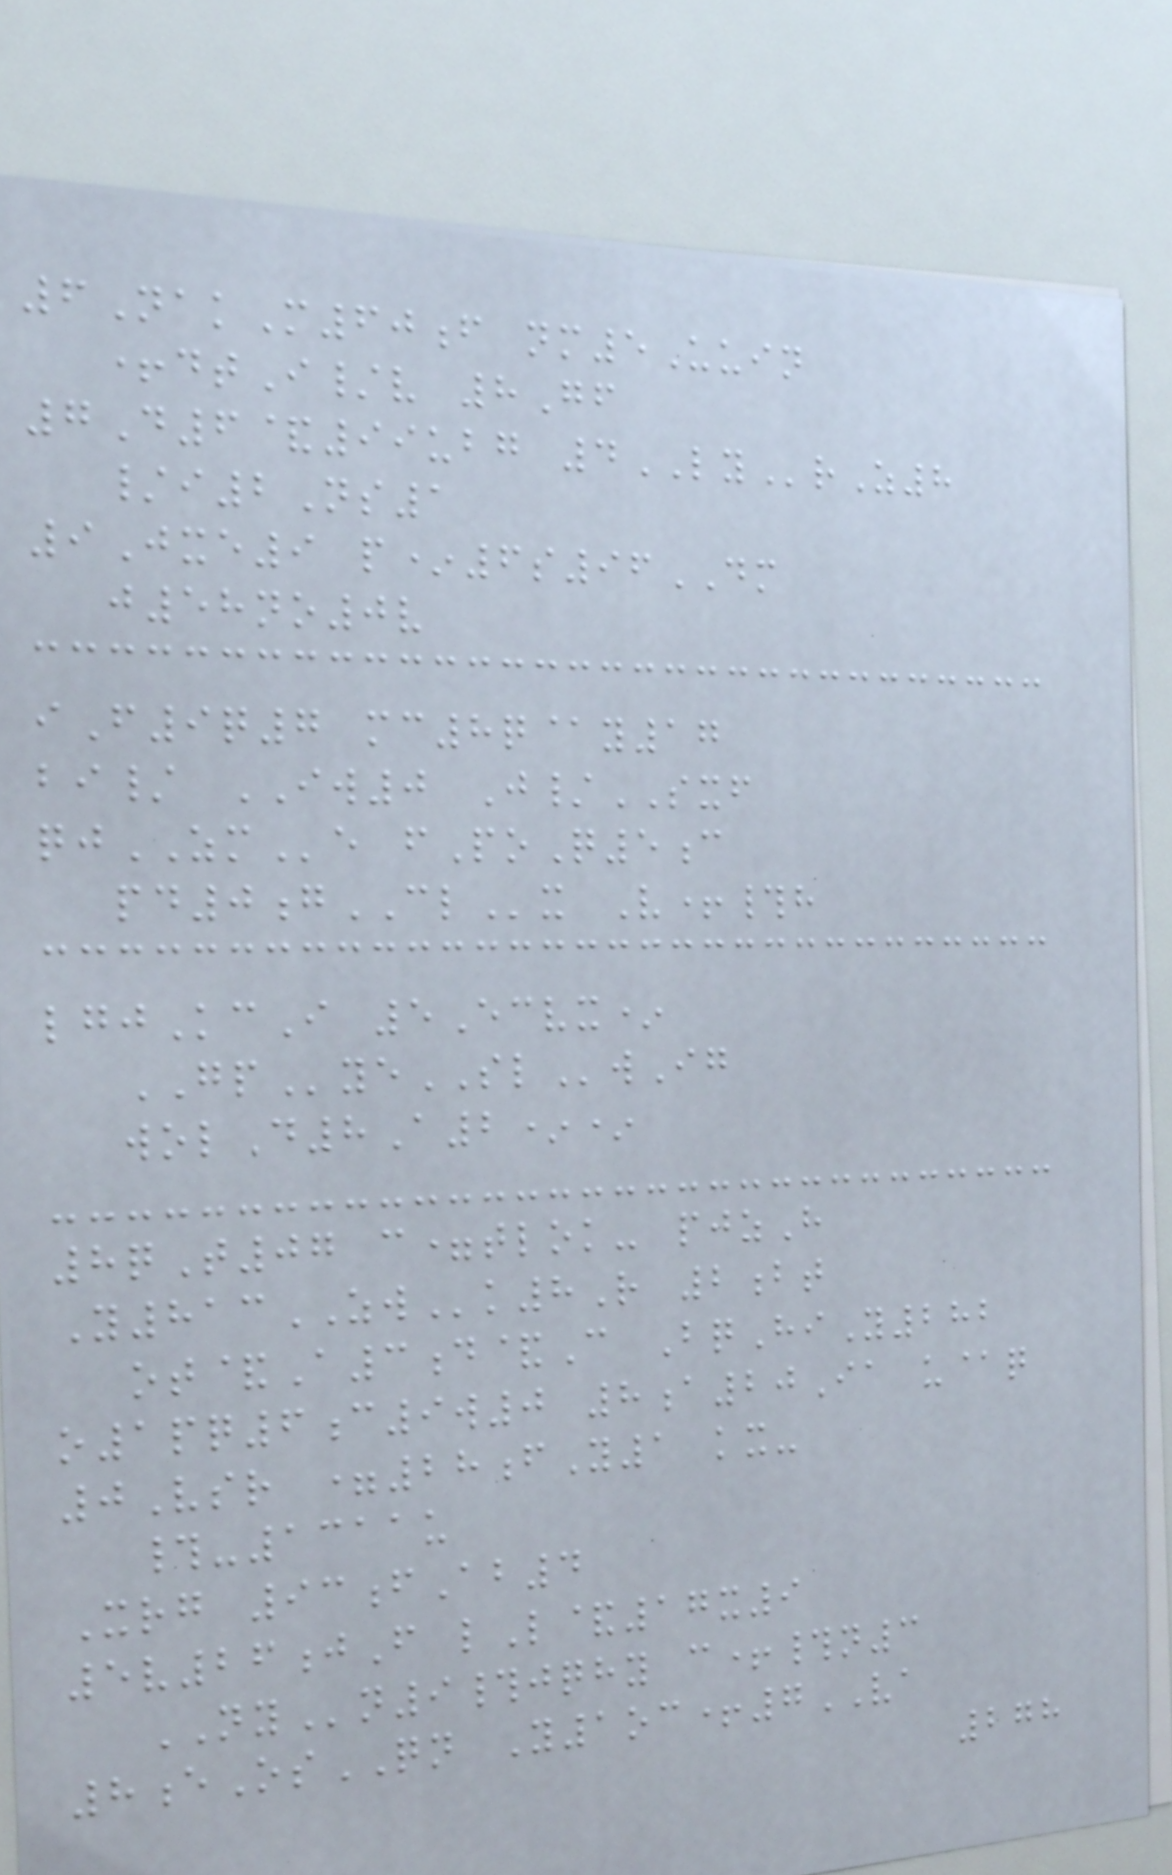6NakM60f nm5Uuin
+dtI/v 8Gf
7D6&99ubg 4LYrZ8
/i2Ns1
9Jxe9 p*6s96DM
j58no0v
iF9q7 mc8q@y17
bi/ IW0 J/SXF
qjZMe fPoQ5c
pd0gCLx V+#h
lgjKcI 5Ecvx*
GPyeSLwIg
wolD8A2**
8qT07 c=tlok- pjzH
Y813ZWk8R 2bt
ot&A3d&C BqHiY282
o1pq6c9w0 8a20Ia u@q
0Vsr =28fY1 kx-
#-1311u
Xrg 93fAb4
5v26jF lL&17x9
NYn9#jqhy c+#n3
8eOsQN Y1oc+7VA
278
